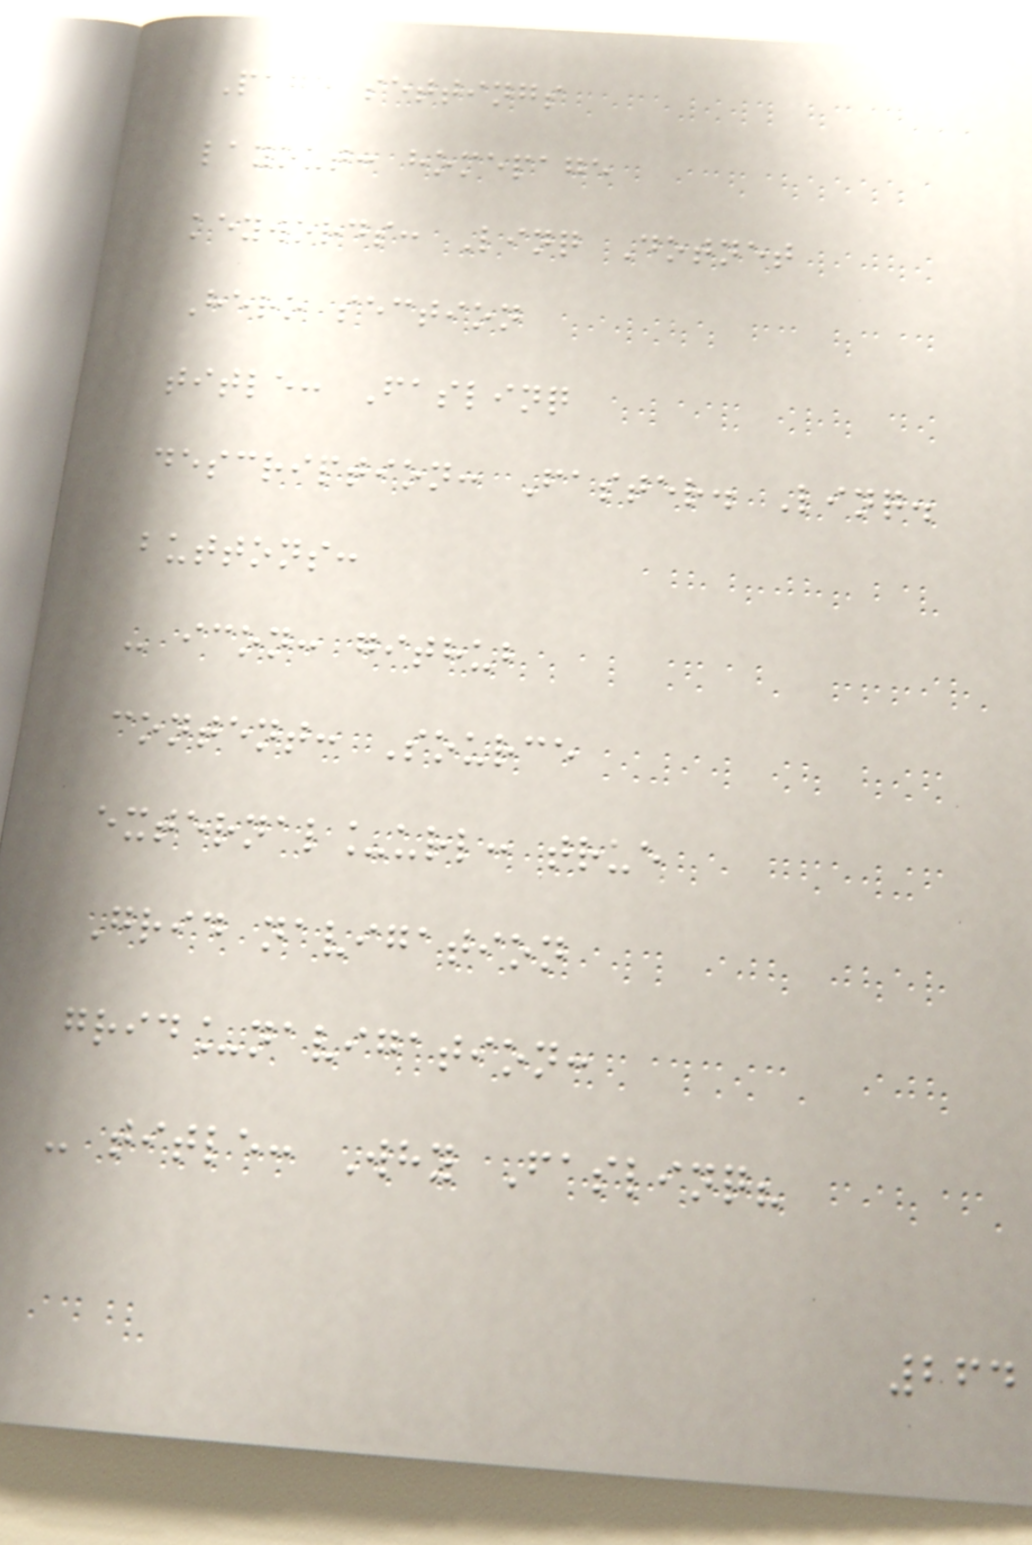Page settings
layout: homepage
keywords: Linq Dotnet
Hero section
title: Faslinq
description: Faster. Linq.
buttons:
- icon: github
content: Source
external_url: true
Grid navigation
grid_navigation:
- title: Why Faslinq?
264
